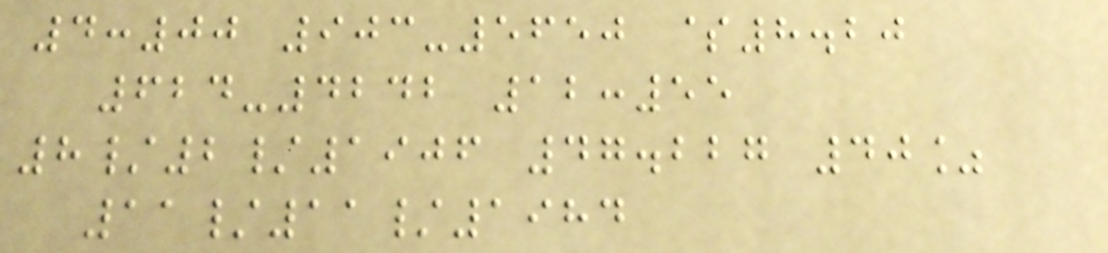4:00 903-5650 $8.20
624-4242 12:55
8/2/1906 47.227 40%
11/11/1984
